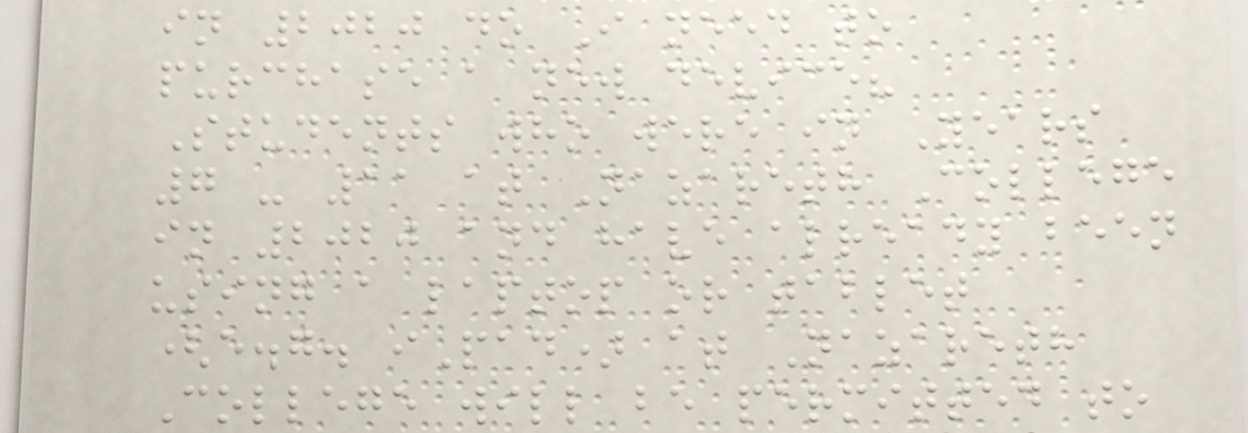in 2020 do I need to
purchase a new device?
Students who were in Years
7 - 11 at Nazareth College
in 2020 and have already been
using a laptop or tablet
(e.g. iPad) at Nazareth
College will be permitted to
